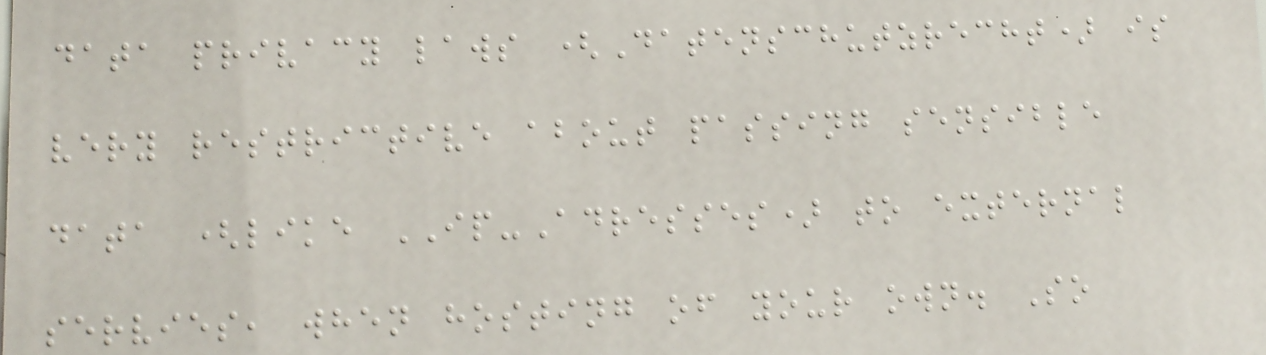data privacy laws (Datenschutzrecht) is
very restrictive about passing sensible
data (like IP-Adresses) to external
servies, when hosting of your own. So
